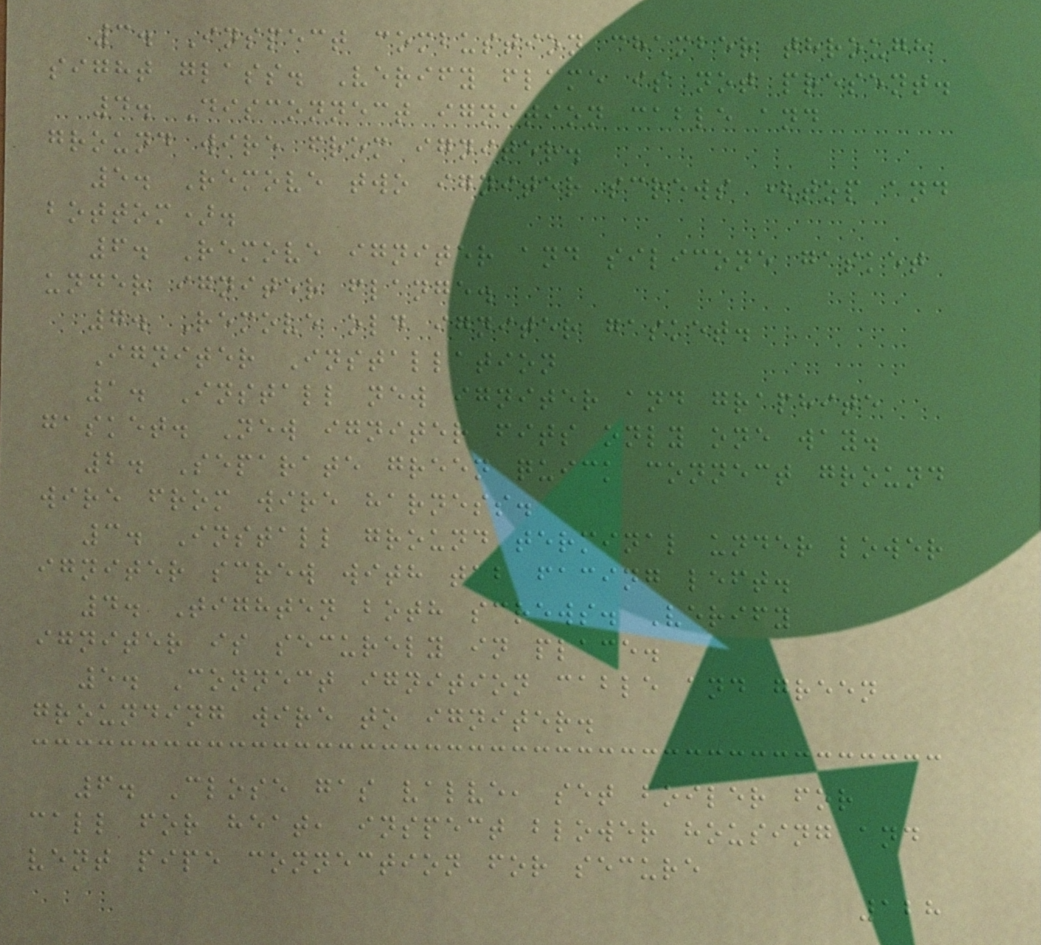3. Inspect combustion chamber through
sight glass. Verify flame is not present.
4. Disconnect ignition cable and
ground wire from igniter.
5. Remove two igniter screws (top and
bottom).
6. Remove igniter and silicone gasket
under igniter flange.
7. Remove old igniter gasket.
Igniter Installation
1. Install new igniter and graphite
gasket. New igniter fits only one way.
2. Separate green quick connect ground
wire from wire harness.
3. Install ground terminal under lower
igniter screw with tab facing left.
4. Tighten both screws. Verify
igniter is securely in place.
5. Connect ignition cable and green
grounding wire to igniter.
6. Close gas valve, set boiler for
call for heat, inspect blower housing and
vent pipe connection for secure
128
